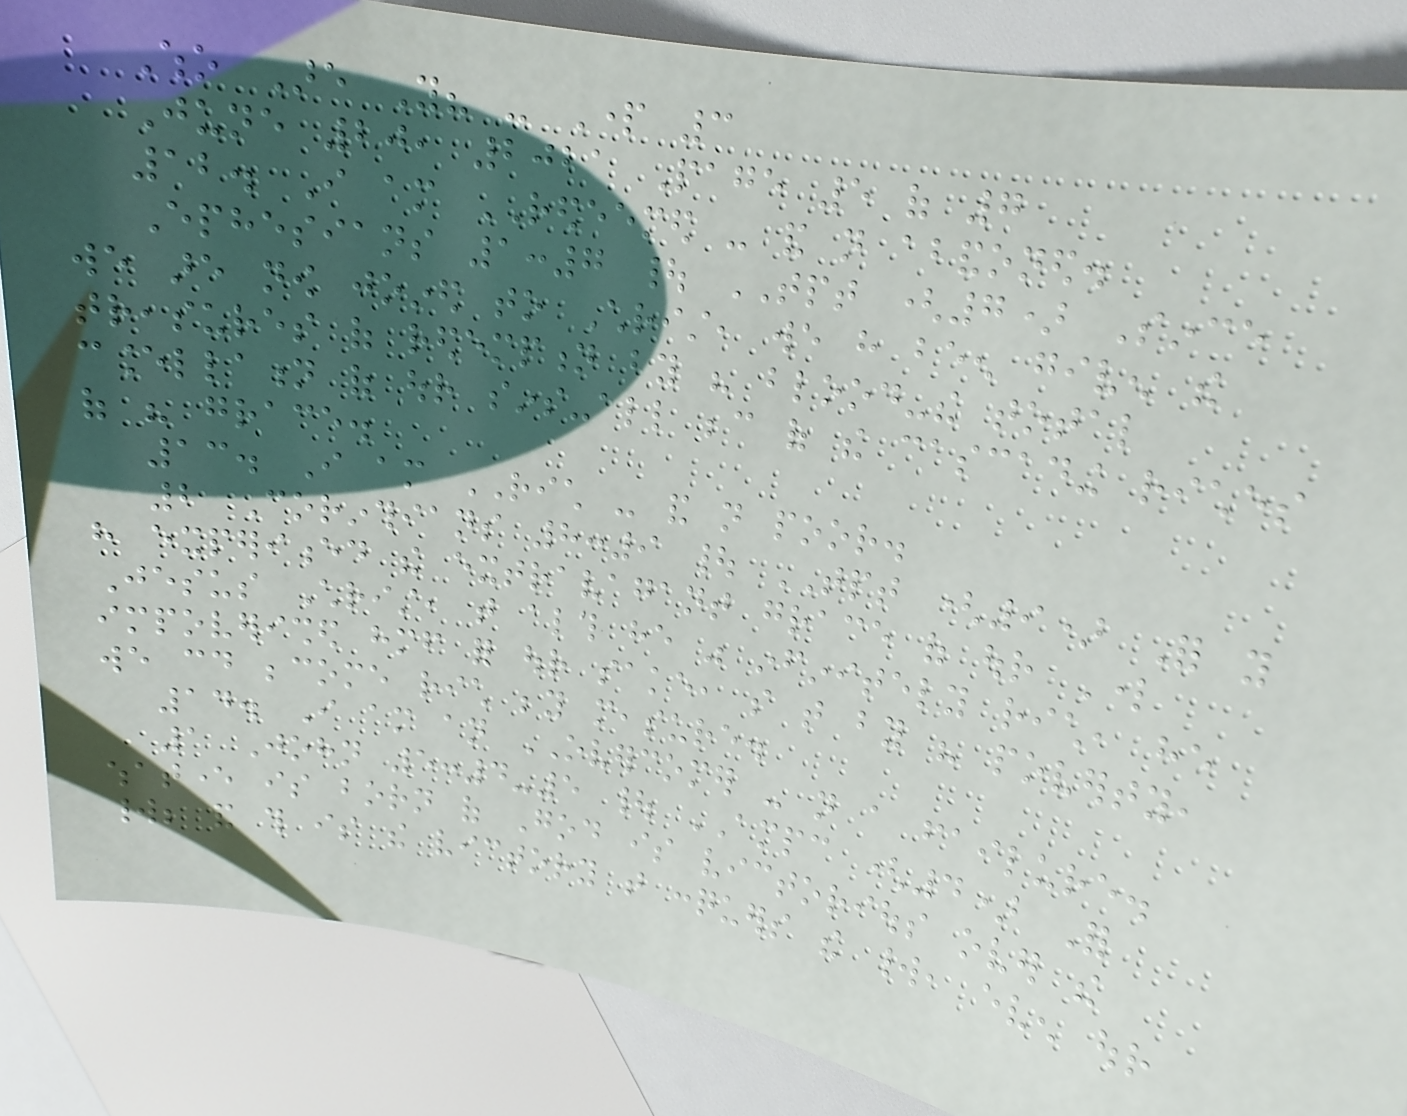Who Are You? - Part 3
June 20, 2021 Page 5 of 7
12. I am REDEEMED - and not abandoned.
Ephesians 1:7 | TPT (7) Since
we are now joined to Christ, we have been given the
treasures of redemption by his blood-the total
cancellation of our sins-all because of the cascading riches
of his grace.
13. I am RICH - and not poor.
2 Corinthians 8:9 | TPT (9) For you
have experienced the extravagant grace of our Lord
Jesus Christ, that although he was infinitely rich, he
impoverished himself for our sake, so that by his poverty,
we could become rich beyond measure.
14. I am an OVERCOMER - not a failure.
1 John 5:4-5 | AMPC (4) For
whatever is born of God is victorious over the
world; and this is the victory that conquers the world, even our
